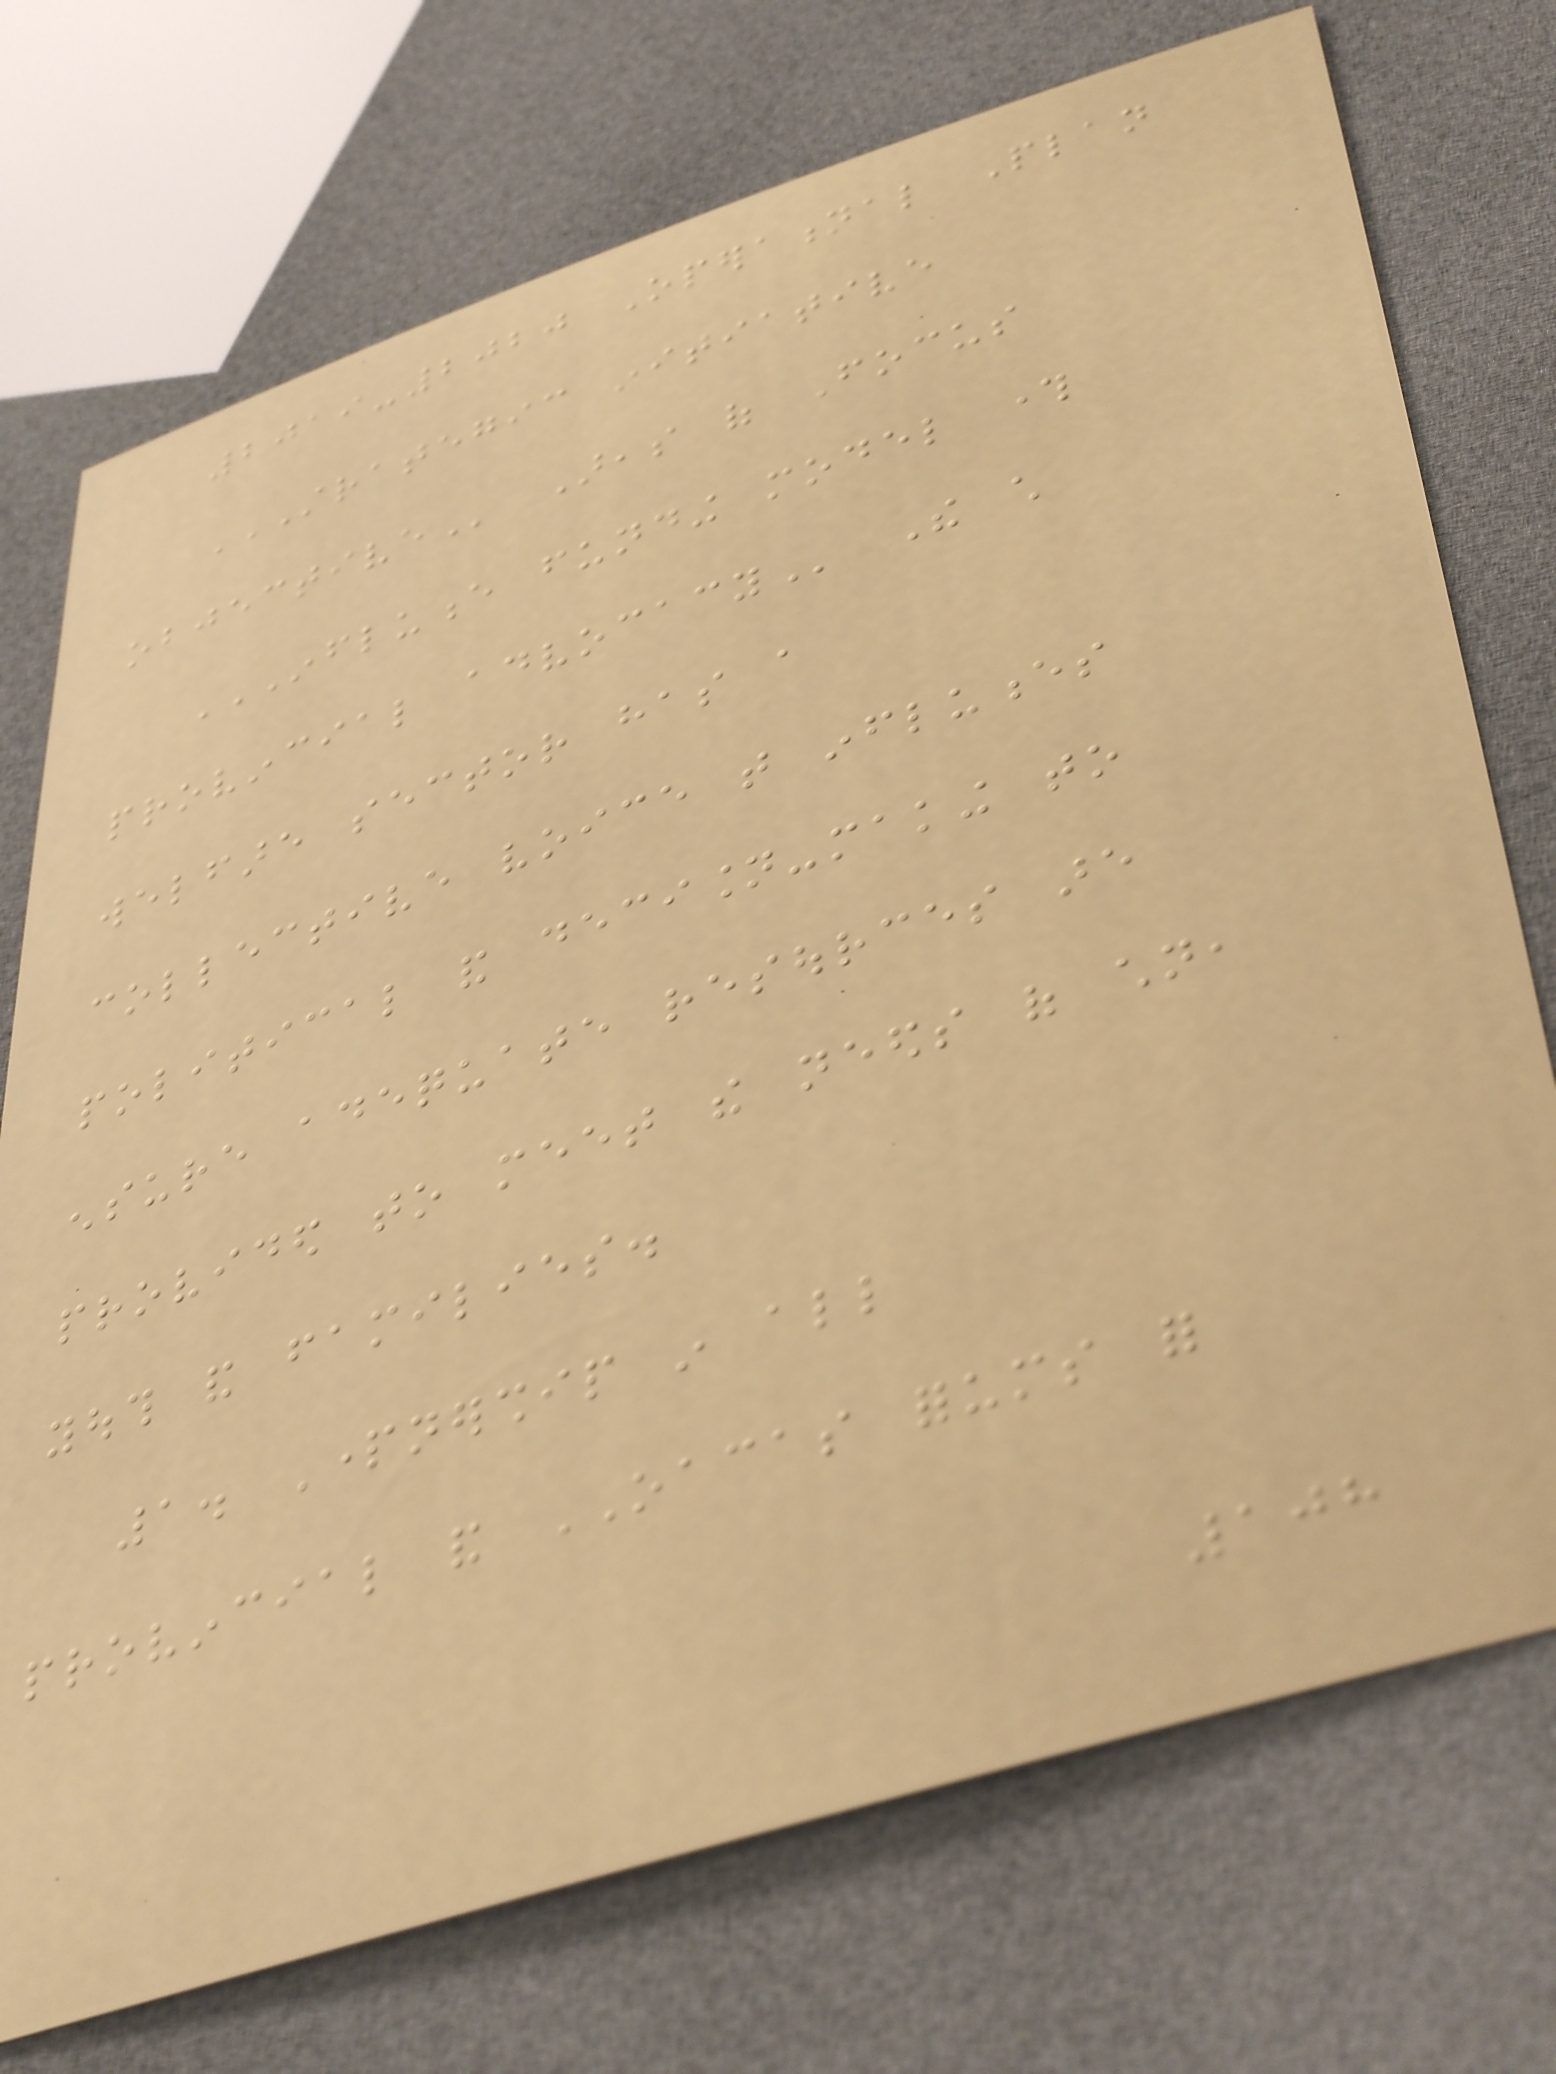2019-2020 Operational Plan
STRATEGIC INITIATIVE
OBJECTIVE Areas of Focus
INFLUENCE FUNDING MODEL THROUGH
PROVINCIAL ADVOCACY The child
welfare sector has a
collective voice that influences
political and decision-making to
ensure adequate resources are
provided to meet the needs of children,
youth and families.
1. Partnership in all
provincial and OACAS forums for
108
